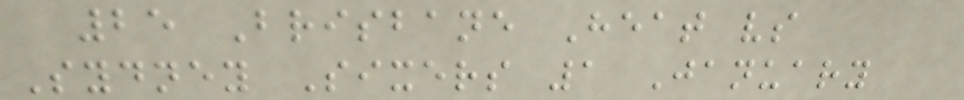25 Brisbane Heat vs
Sydney Sixers 1 January
